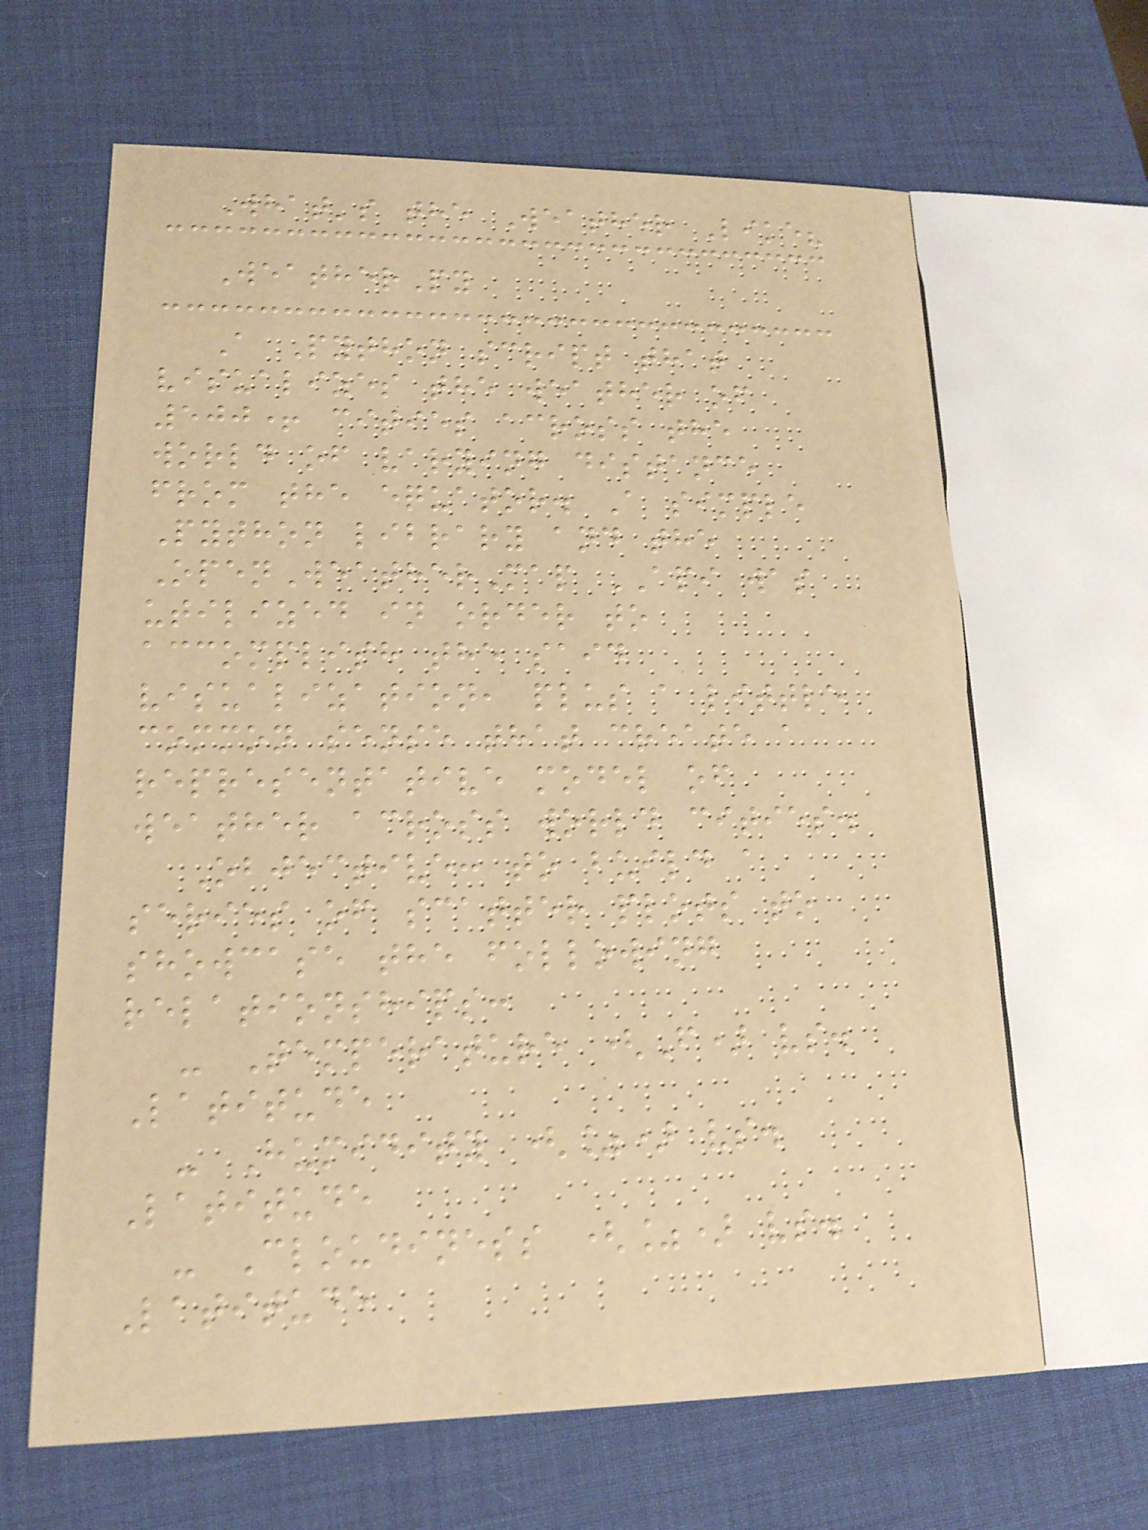What's the Weather Like?
WeatherPy
A Python script that
visualizes the weather of
500+ cities across the
world of varying distance
from the equator. A simple
Python library and the
OpenWeatherMap API was
utilized in order to
accomplish the said
visualization, plus a little
common sense that create a
representative model of
weather across world cities.
Objective: to build a
series of scatter plots to
showcase the following
relationships:
- Temperature (F) vs.
Latitude
- Humidity (%) vs.
Latitude
- Cloudiness (%) vs.
Latitude
